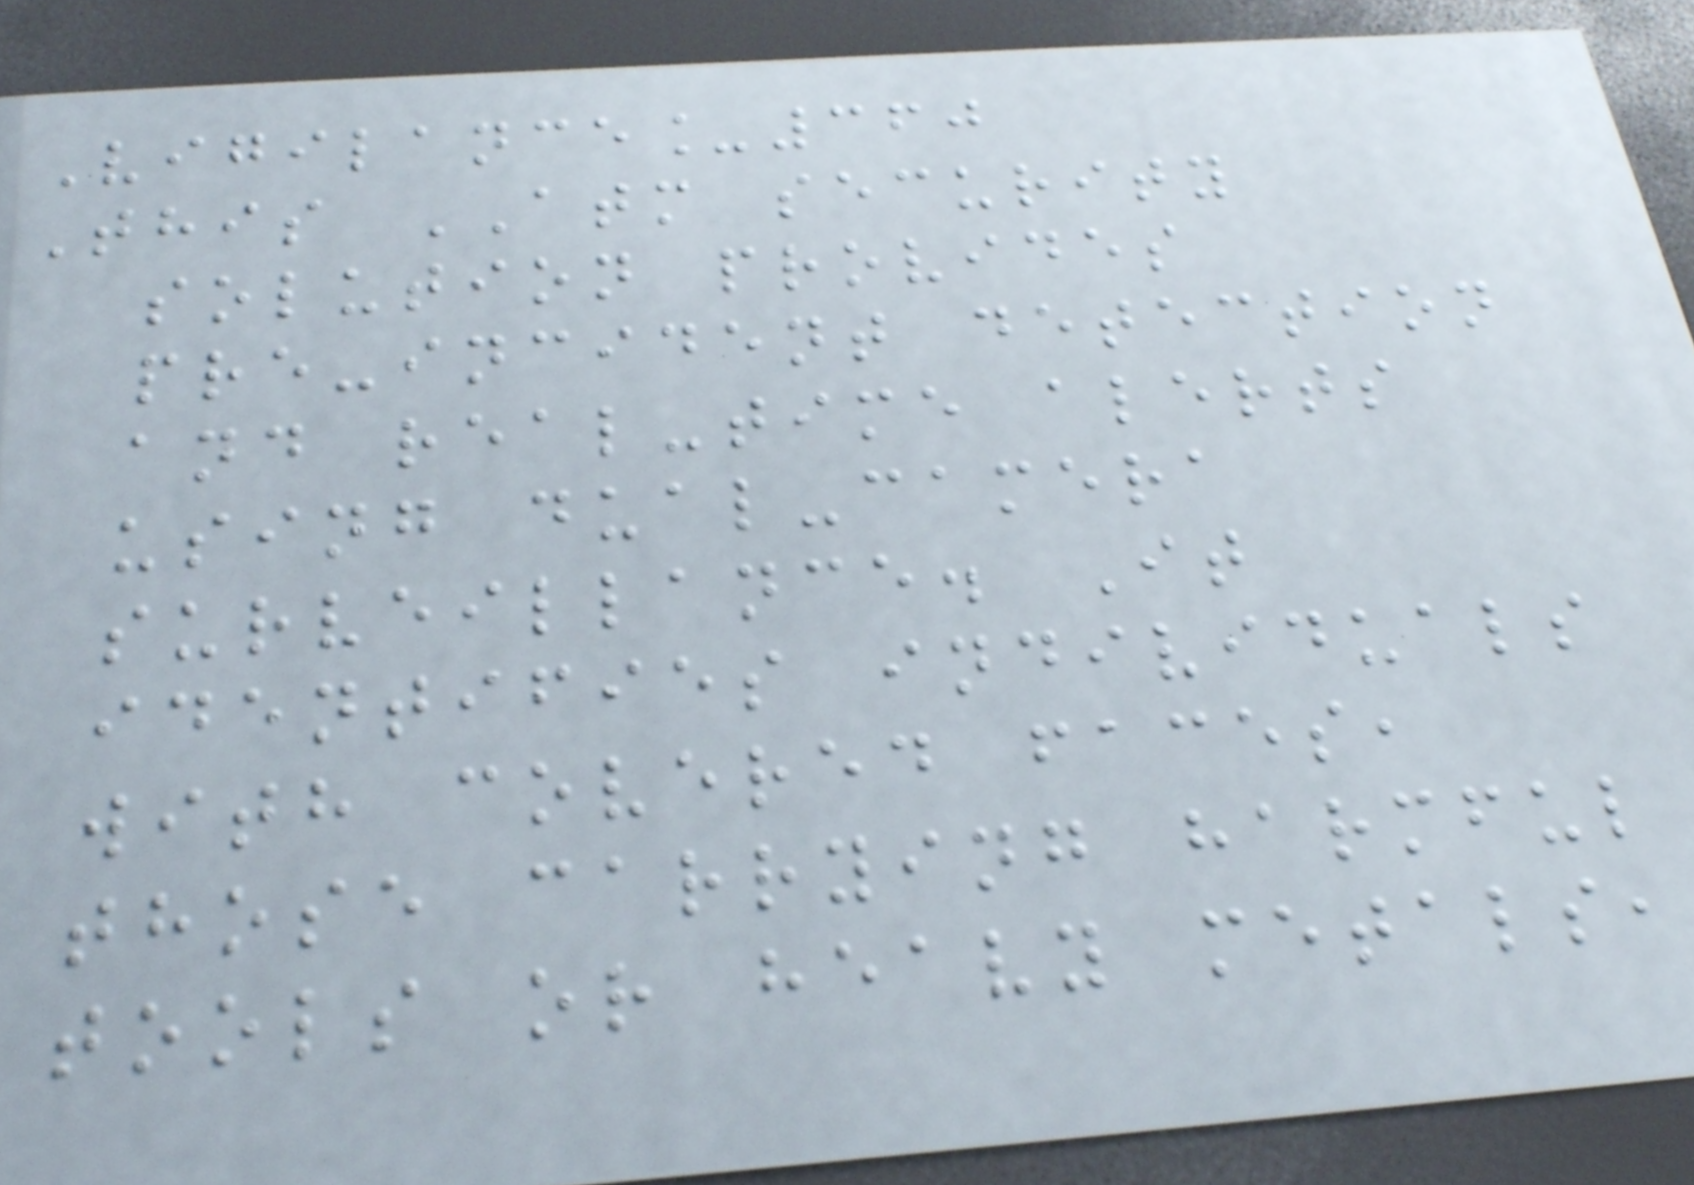Vigilance_360
This ATM security
solution provides
pre-incident detection
and real-time alerts
using dual-camera
surveillance. It
identifies individuals
with covered faces,
those carrying harmful
tools or heavy metals,
